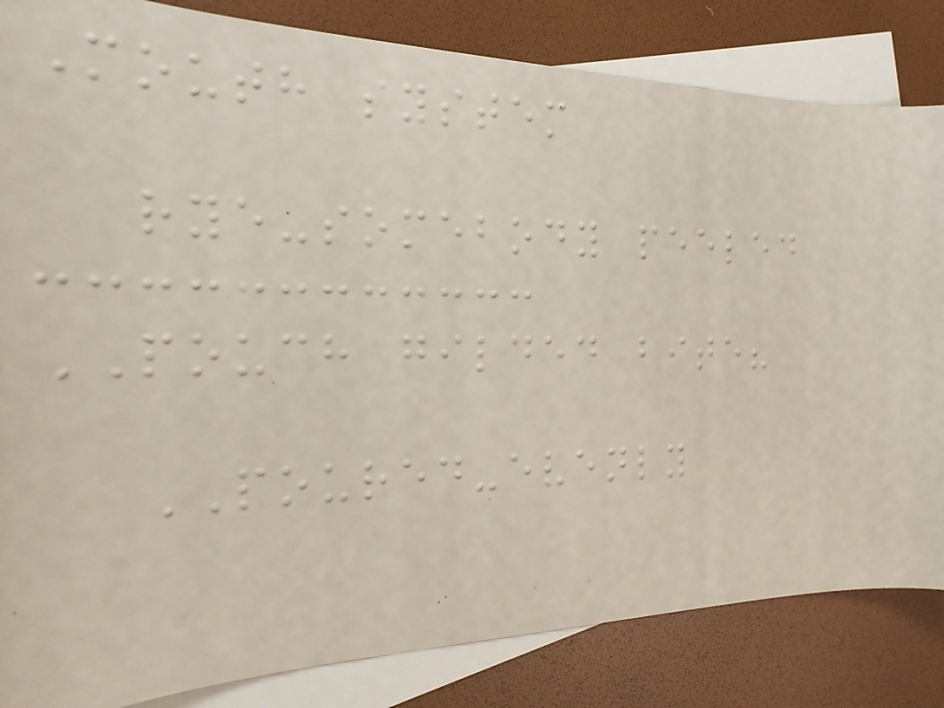Mouth system
rye-somebody peeled
POUCH gilded bite?
POURED-evenly
